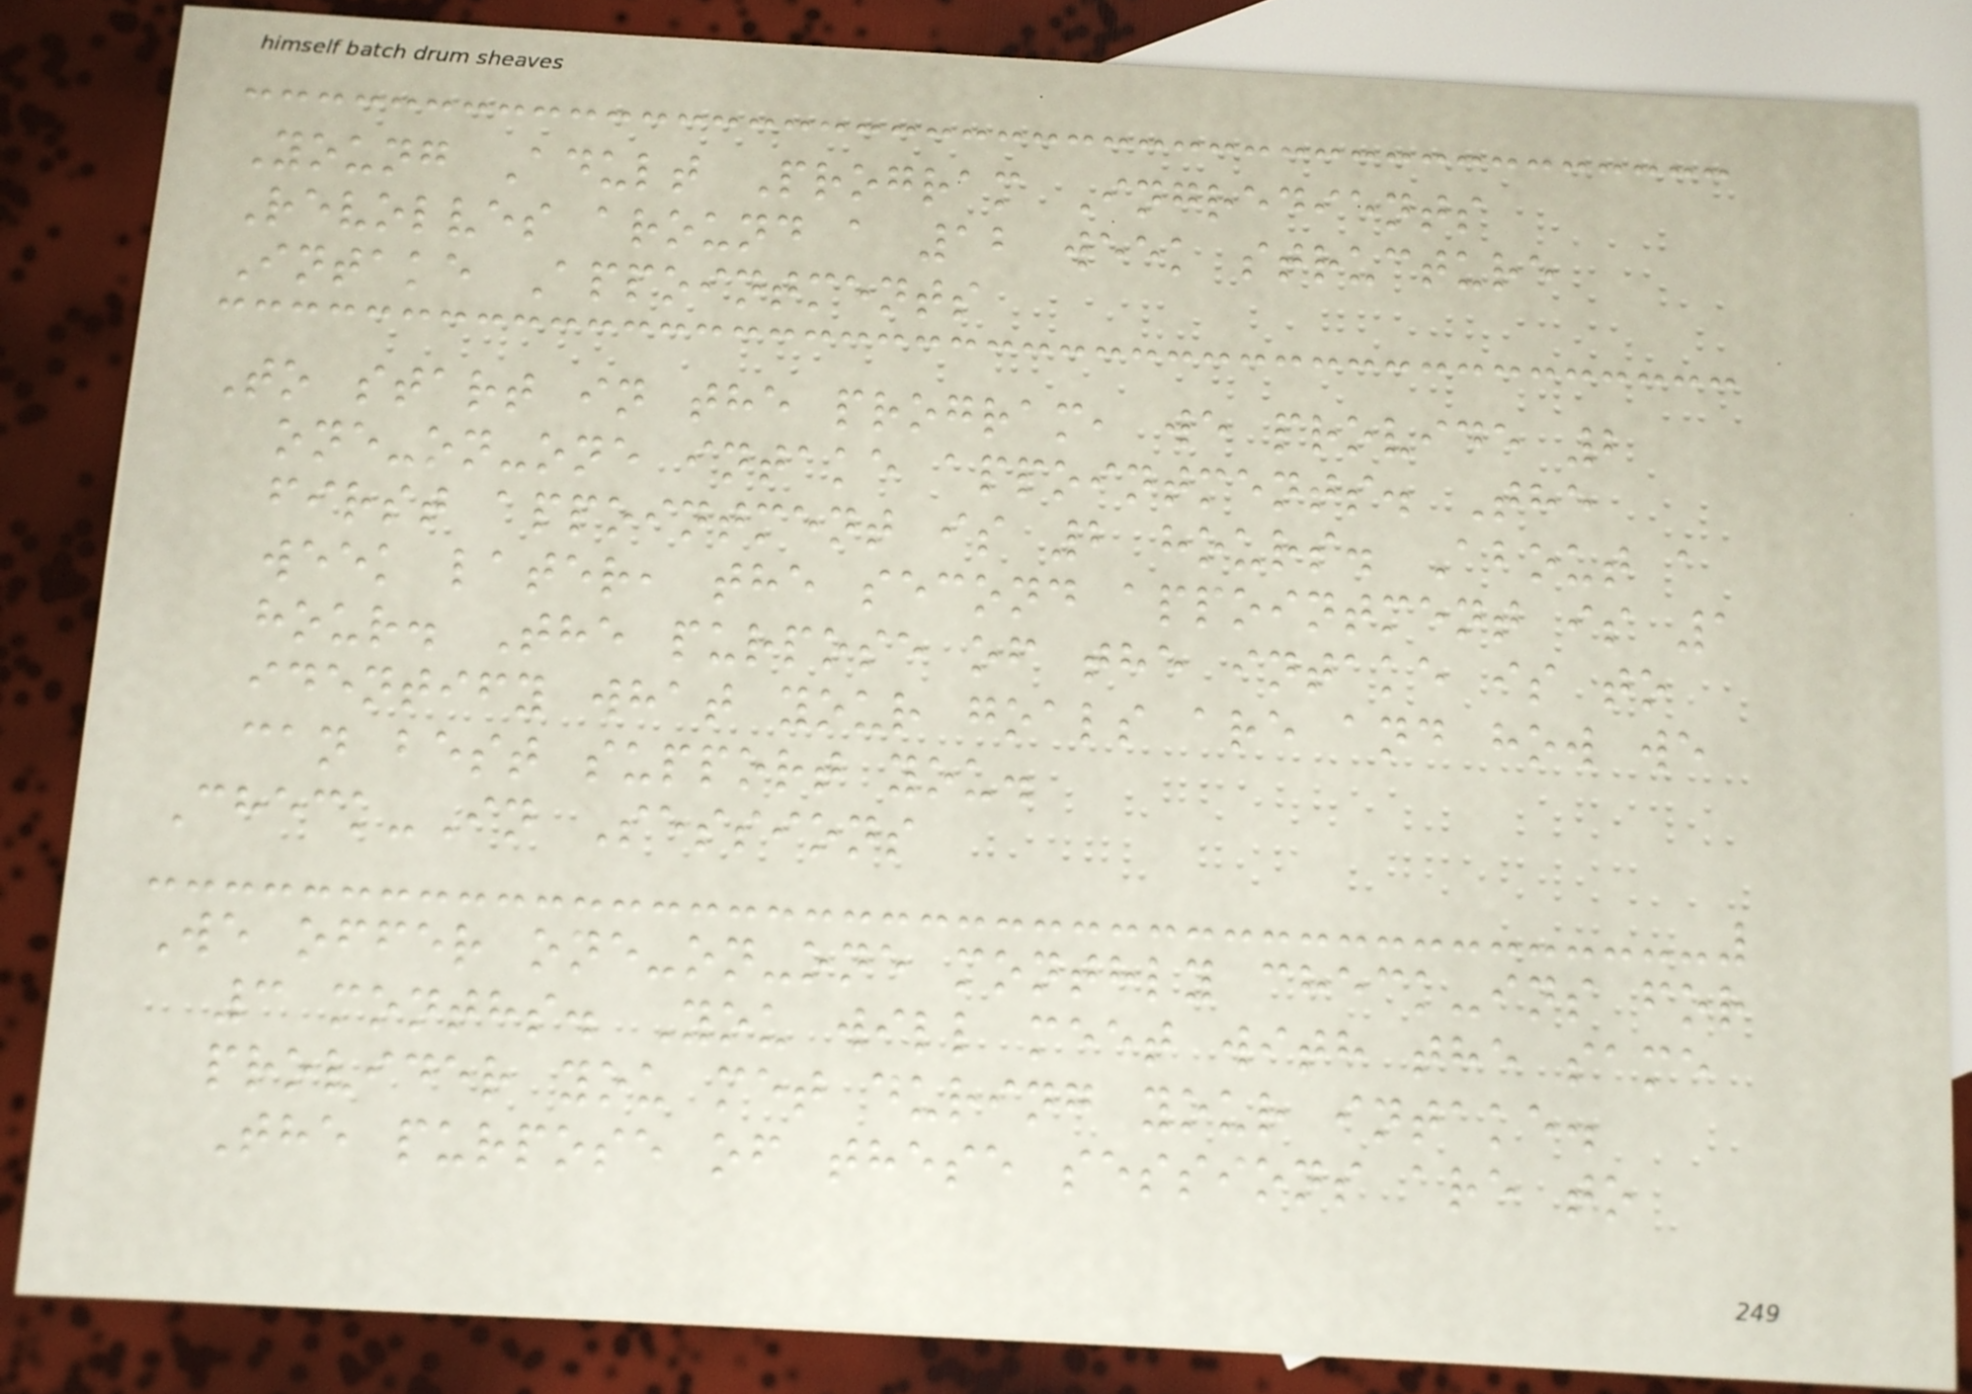Young Adult Program Ingredients
Revolves around a 12 week structure
Intake Appointments
To start in the program, we provide 2
one-on-one intake appointments. The
first appointment is 2 hours. About a
week later, the second appointment is 1
hour. The purpose of the intake is to
identify what your goals are and how we
can best support you.
Check-In Sessions
We offer one-on-one monthly check-ins for
3 months. You will meet with the same
provider you met during your intake.
The purpose of these sessions are to
